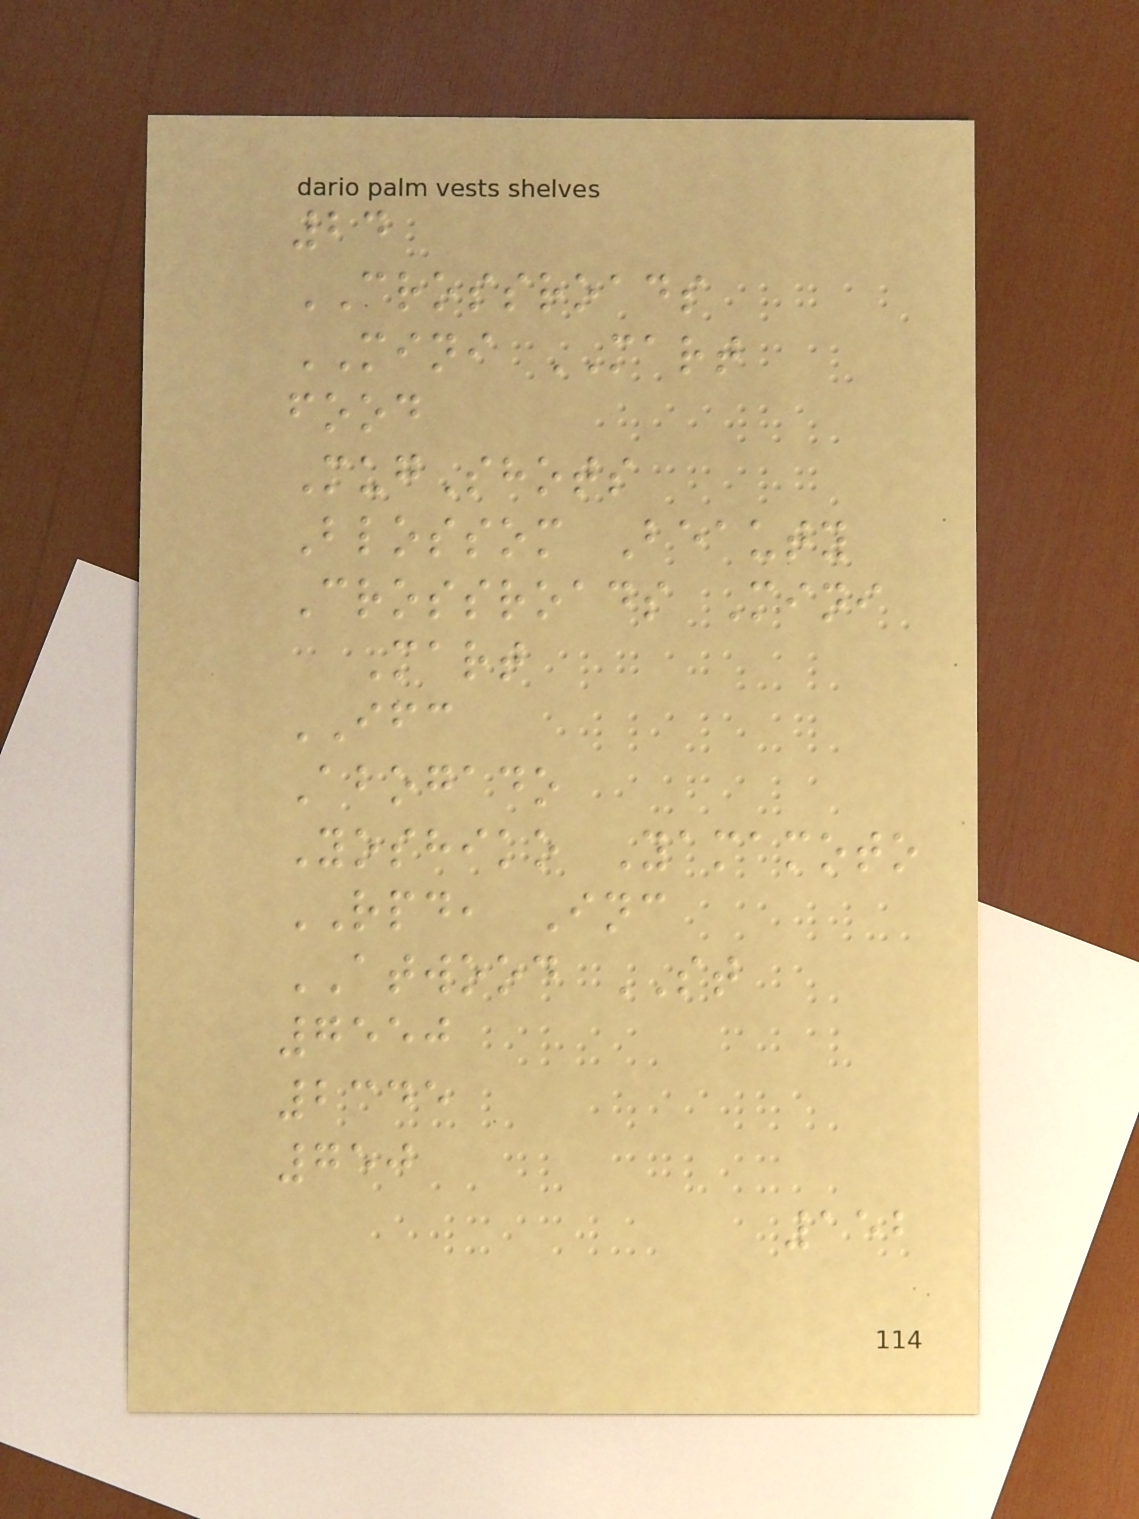24
CROSSROADS
MINI MART
food
MugShots
Blossom Beauty
Crossroads Mini
Mart
IFC
Abogado
Yoshiko Yamamoto
RPD, Inc
ATWOOD ST
7550
2345
750
152
